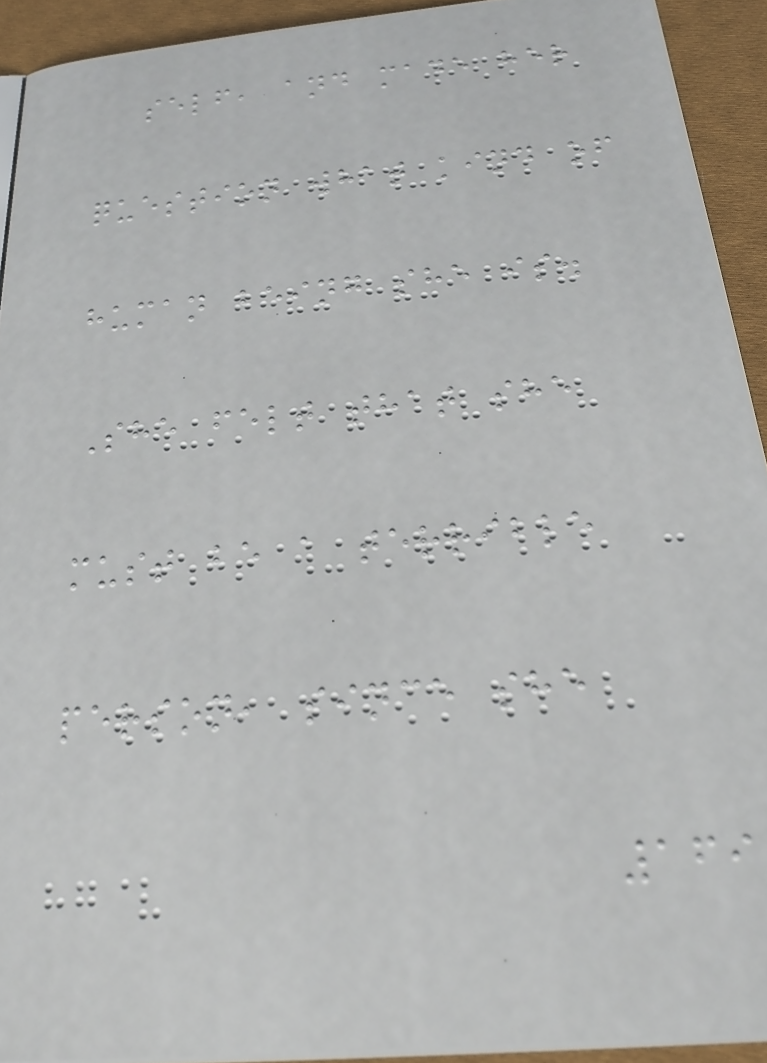self, and made her
question what kind of
human being she is.
She felt that she
must be a terrible
person, since she
169
